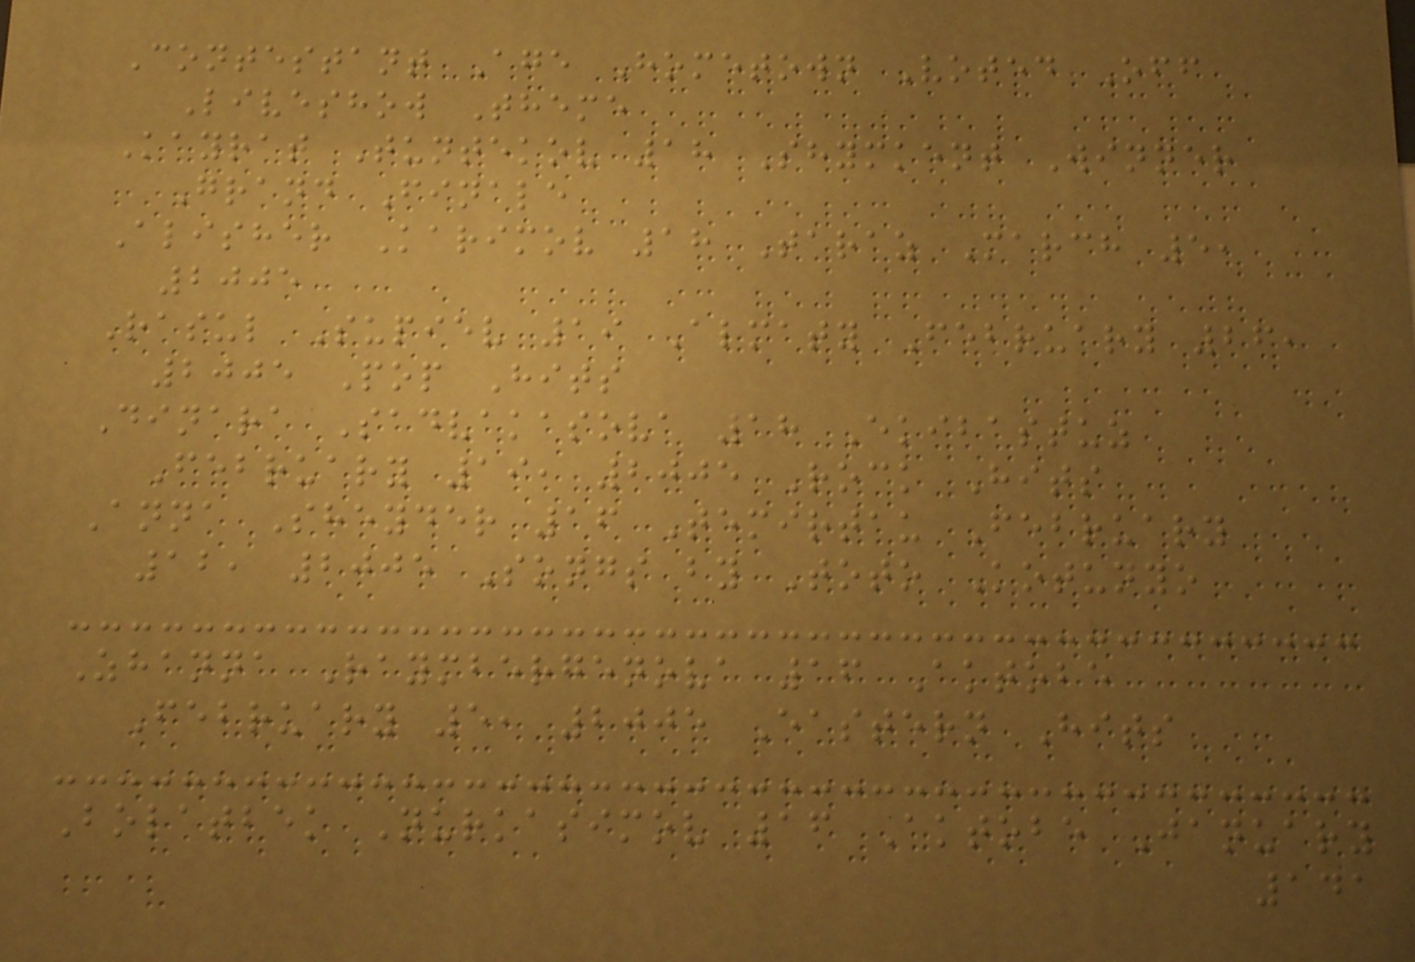Contestant Age Hometown Voted Off
Liveshow Theme
Kayrat Tuntekov 18 Shymkent Winner
Grand Finale
Alisher Karimov 18 Taraz March 5,
2005
Rasul Supiev 19 Almaty February 26,
2005 Pop Hits
Dinara Sadvakasova 18 Ekibastuz
February 19, 2005 Rock Hits
Anna Sheyder 16 Temirtau February
12, 2005 Songs by Toto Kotunyo
Zhanna Raymbergenova 16 Aktobe
February 5, 2005 Eastern Hits
Bolatbek Nurkasimov 16 Aktobe January
141
